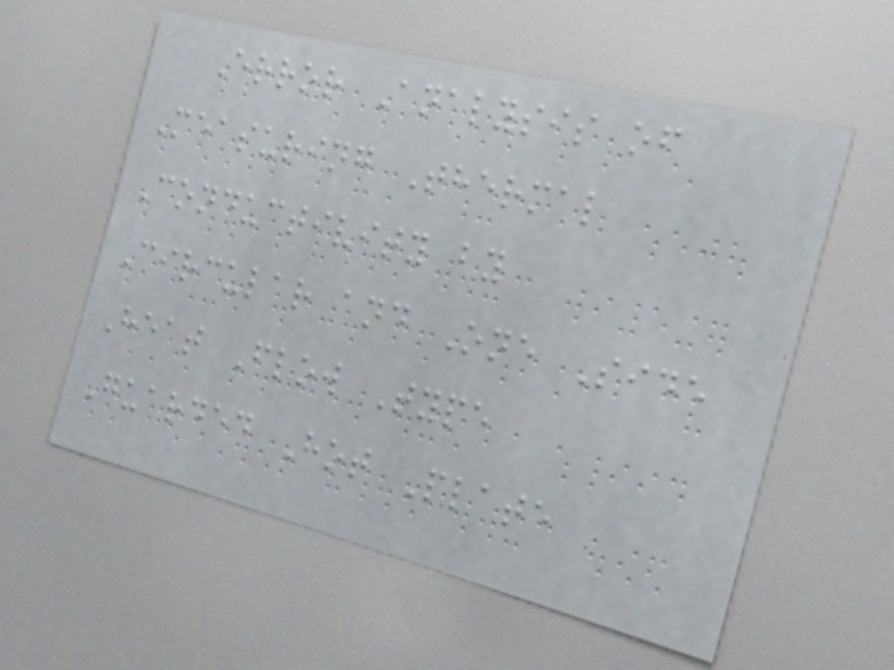Error Analysis of
Measuring Thermal
Conductivity by
Circular and One Side
Heat Flow Type
Guarded Hot Plate
